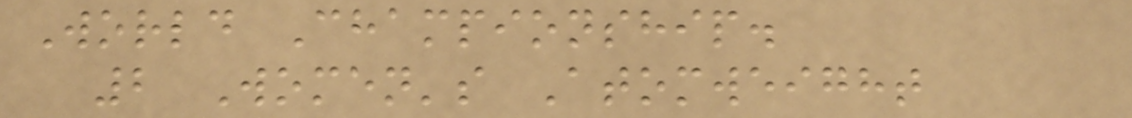World Championship.
2 Women's Atomweight
